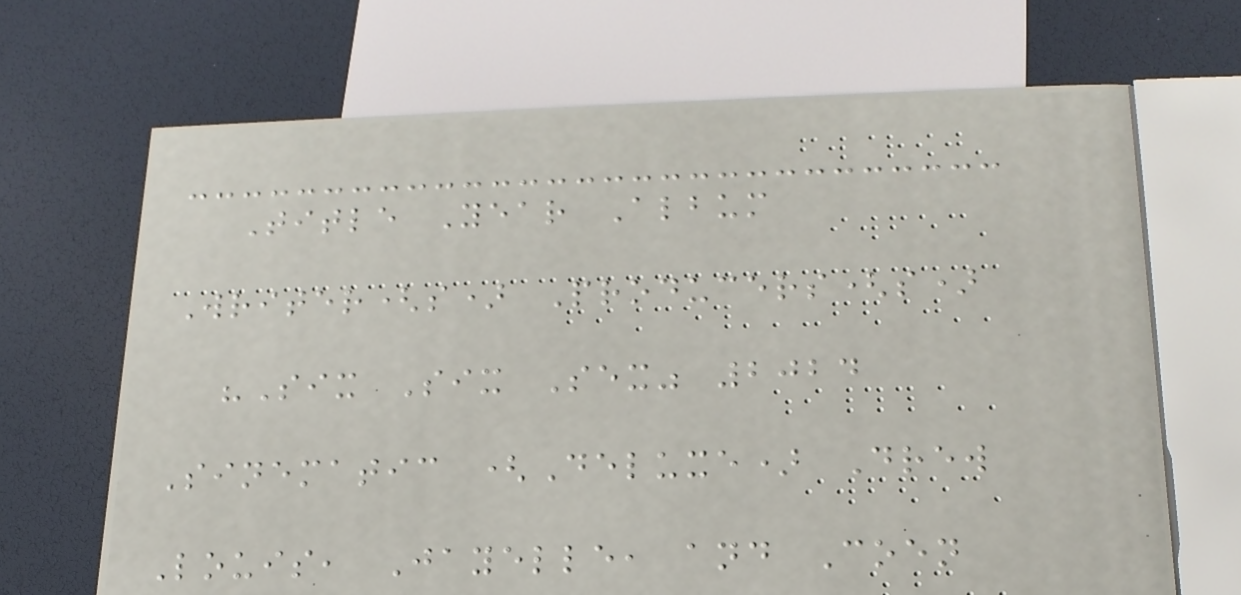Title Year Album
Writer(s) Producers(s)
"Six Six Sex" 2024
Sinematic (Deluxe) Drew
Louis, Jayelle, and Coen
